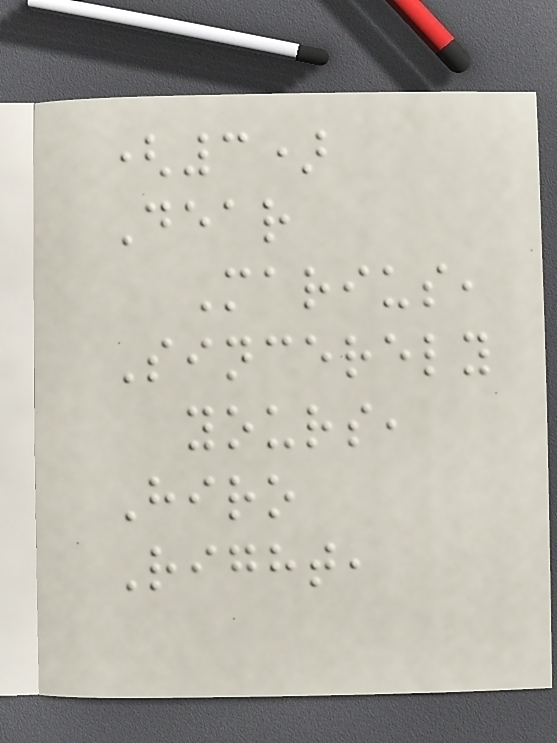(3)
Dear
Marius,
Sincerely
yours,
Hiro
Right,
